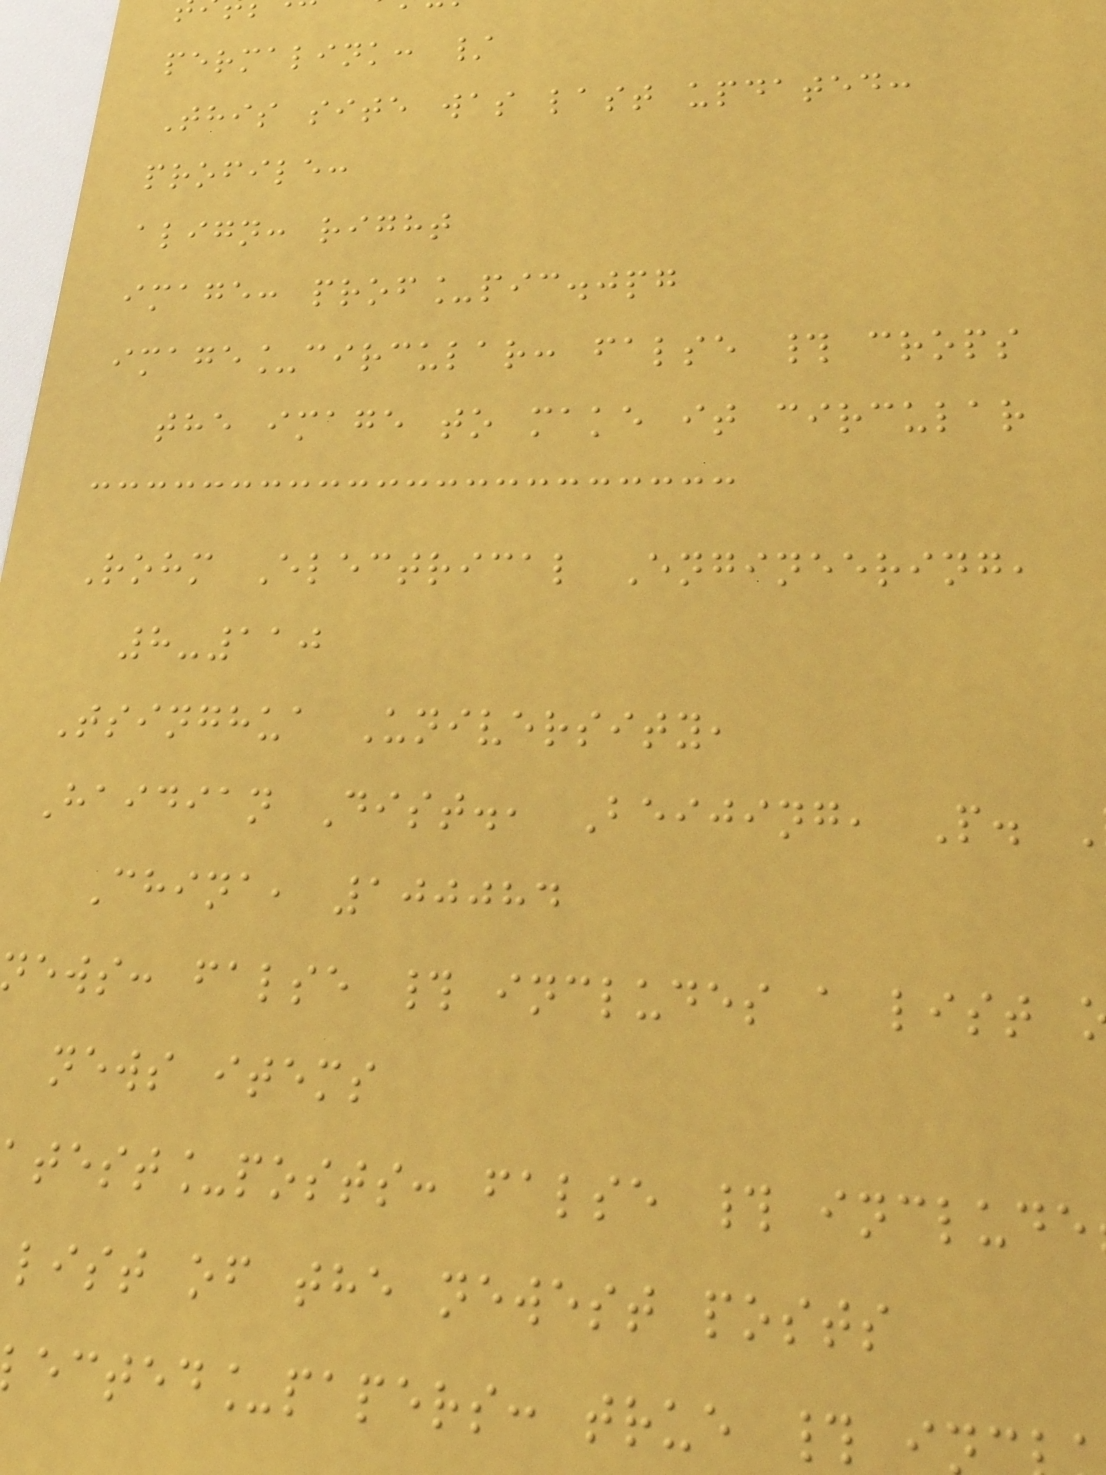permalink: /
This site was last updated:
profile:
align: right
image: prof_pic.jpg
image_circular: false # crops
the image to make it circular
Rohm Electrical Engineering,
8-110
Tsinghua University,
Haidian Dist., Beijing, P.
China, 100084
ews: false # includes a list
news items
test_posts: false # include
list of the newest posts
ected_papers: true # i
